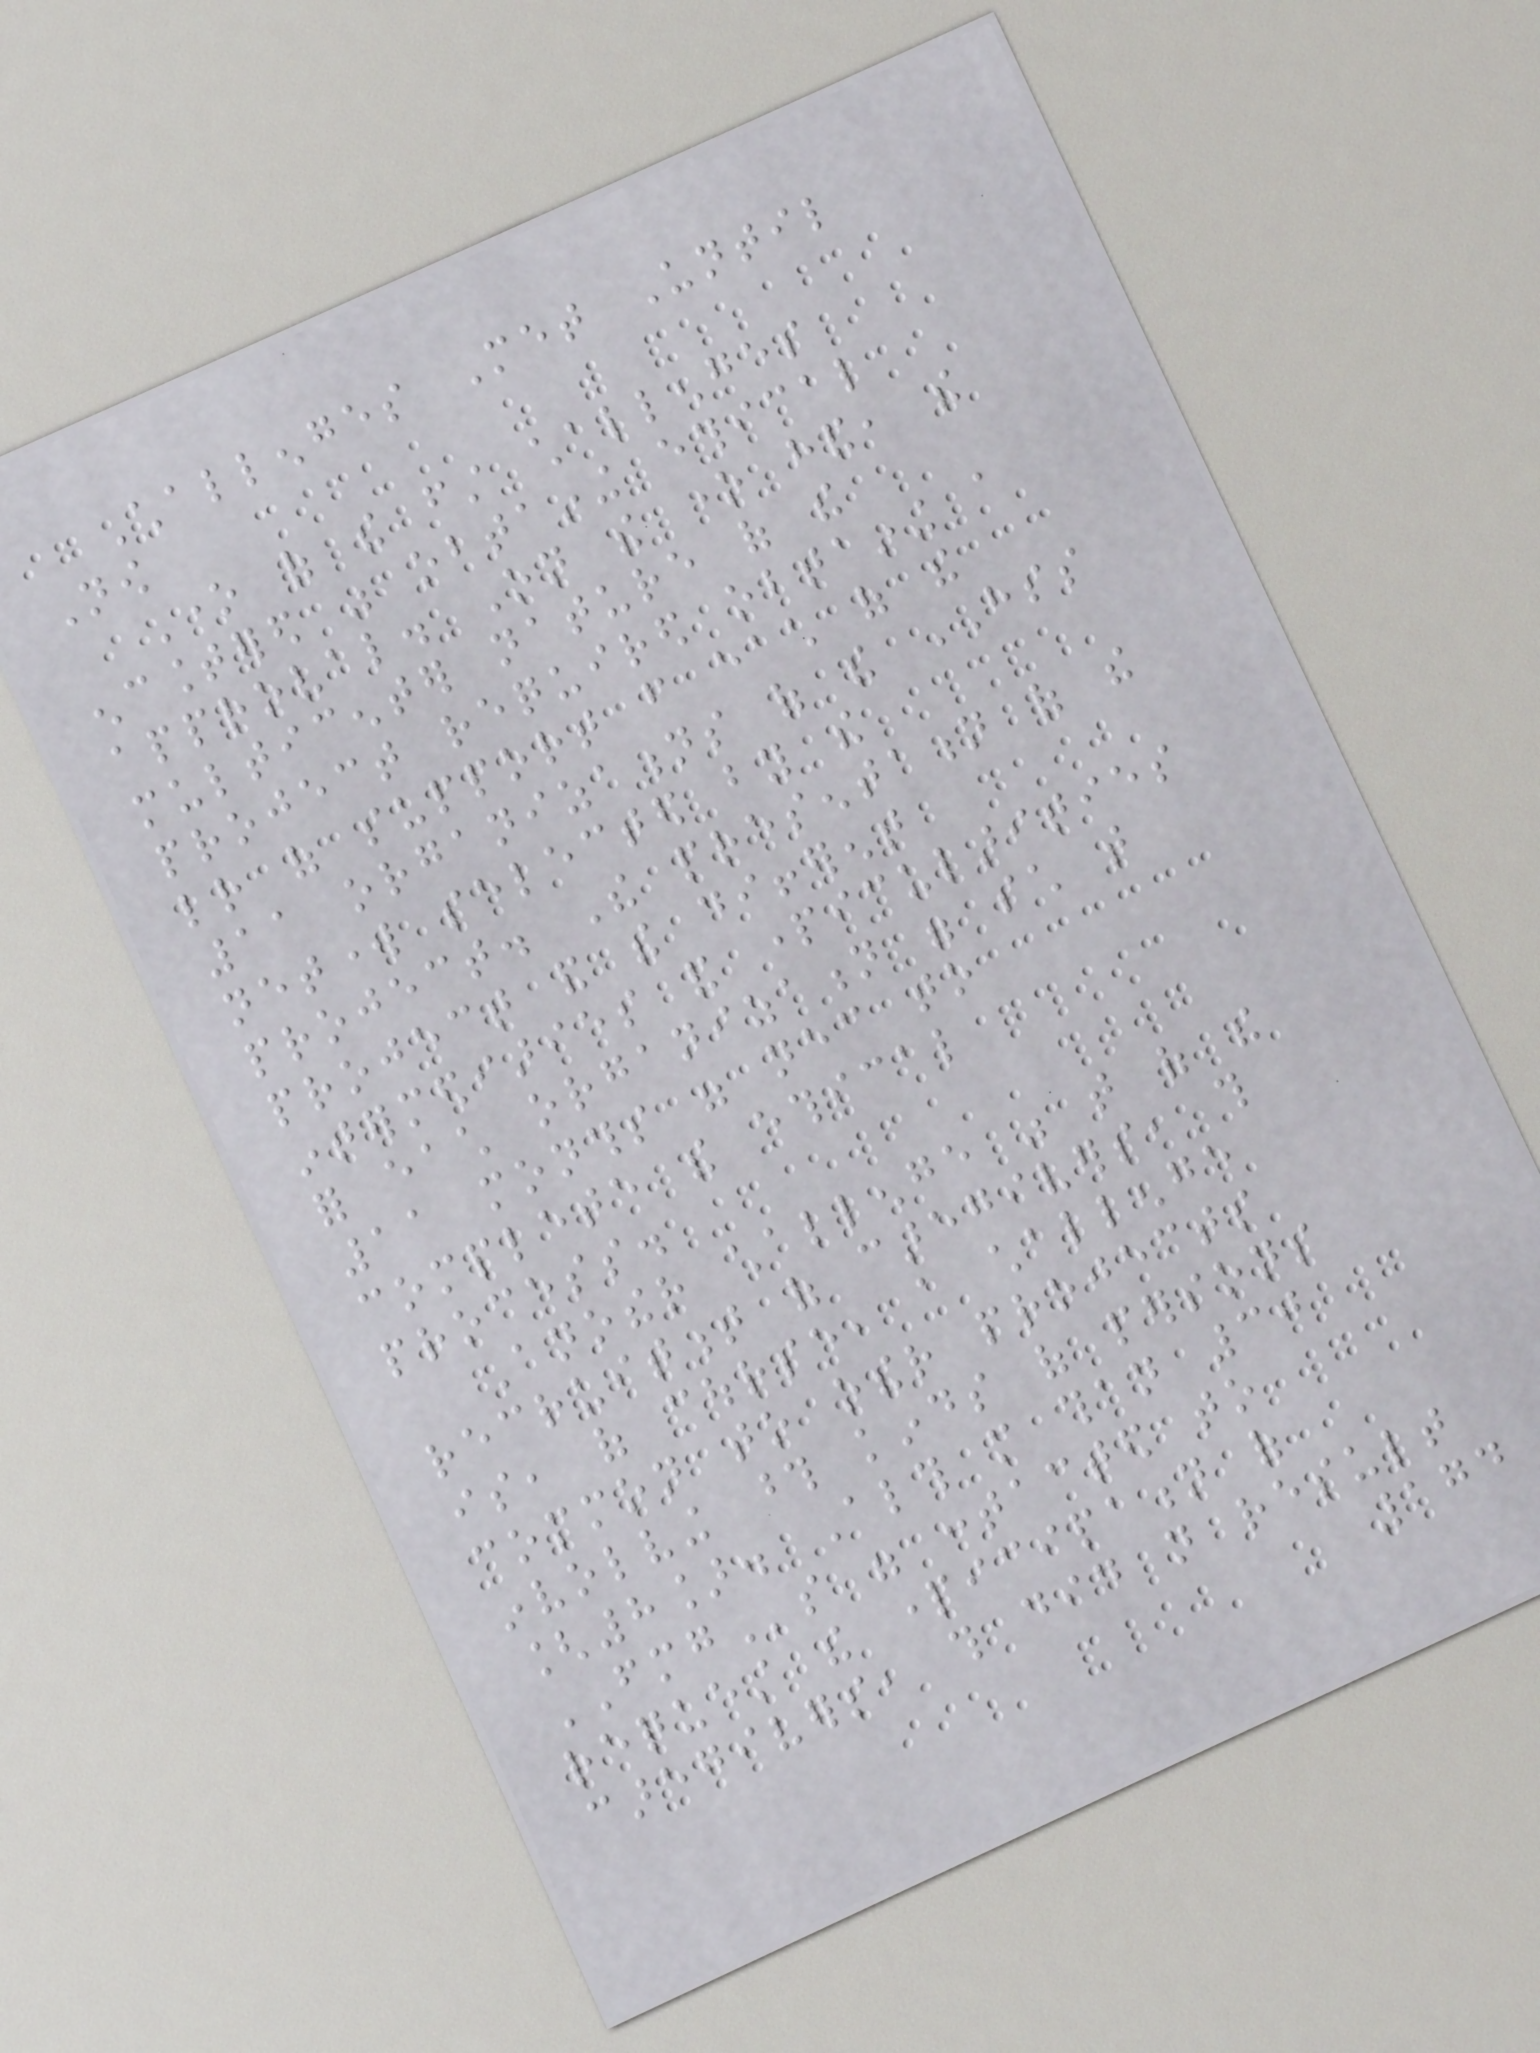Challenges Met Until
Now
One of the first challenges
encountered was obtaining ethical
approval. On the one hand, the
multicenter nature of the
project required obtaining a
letter of support from each of the
11 organizations of the HSS
network selected by the
project. The presentation of the
project and the different
intermediaries and particularities
for each organization were such that
11 months were necessary to
complete the ethical
process.
Another challenge was that of the
recruitment of caregivers, this
is, of course, a challenge
common to other projects
involving those kinds of persons
[8]. Although more than 30
FMGs were contacted to
request the participation of
caregivers, this did not result
174
